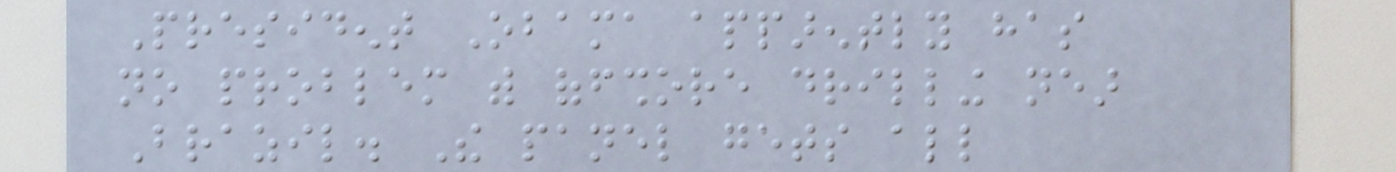President Obama apparently has
no problem with offshore drilling near
Brazil. The panel gets all
